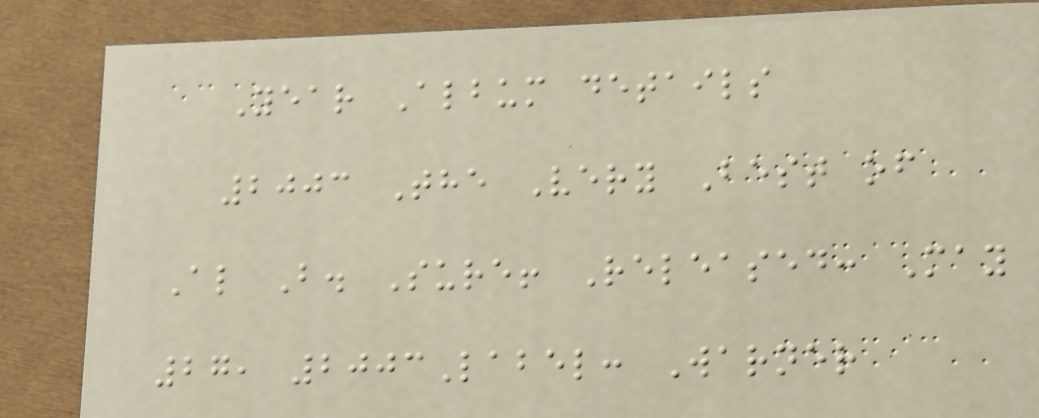Year Album details
2003 The Very Best of
Al B. Sure! Released: May
27, 2003Label: Warner
